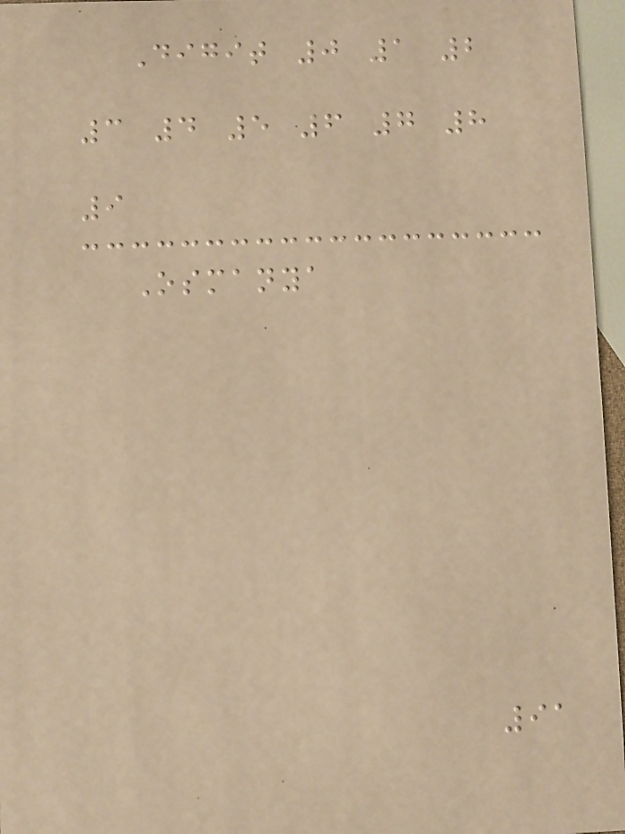Digit 0 1 2
3 4 5 6 7 8
9
Osmanya
91
